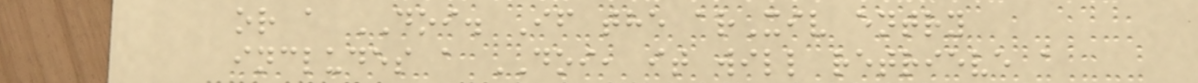or a DOI. If the arXiv entry
includes a DOI, it will retrieve a
